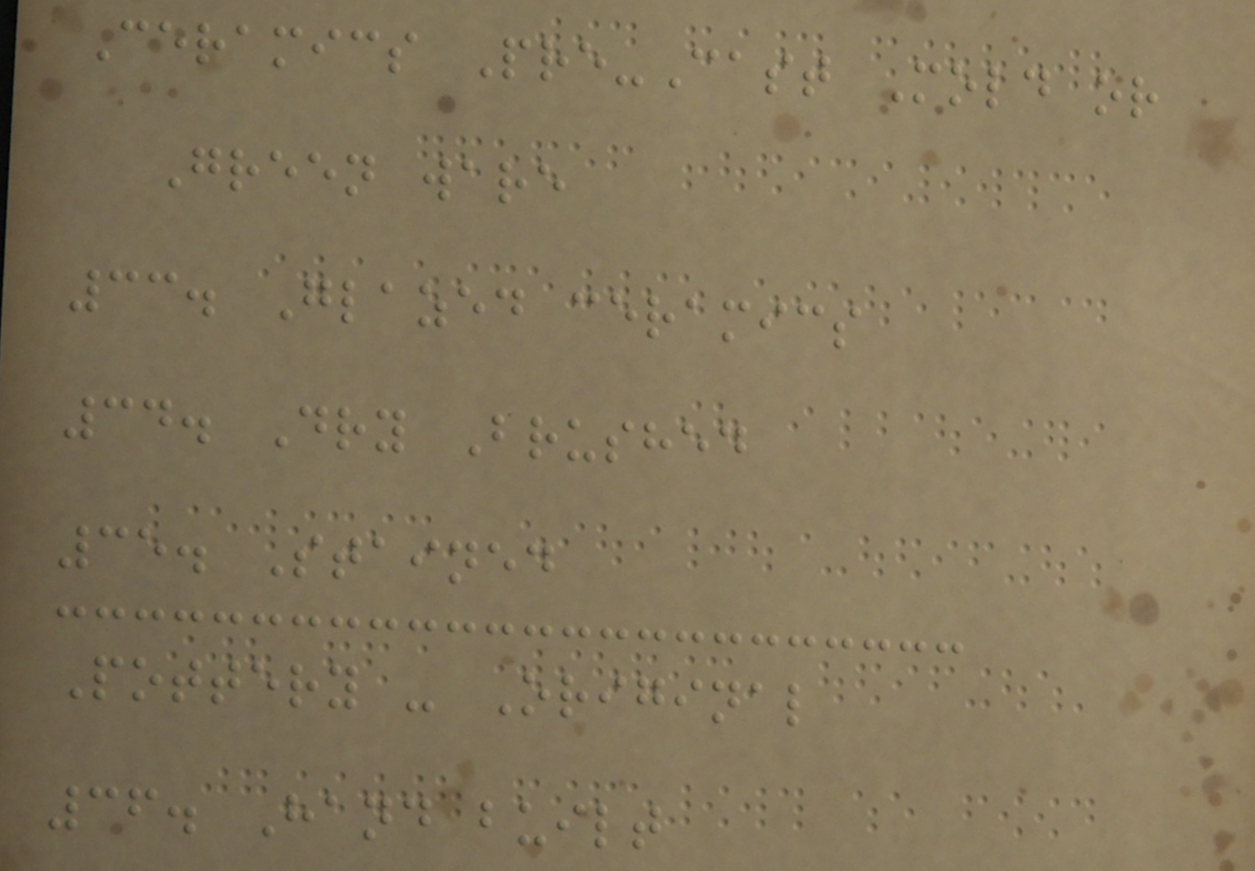Ceramics Pre-Cast Mold or
Green ware
33. Glazed ceramics
34. Dry Brushed
35. Stained
Pottery - Original
36. Hand built
